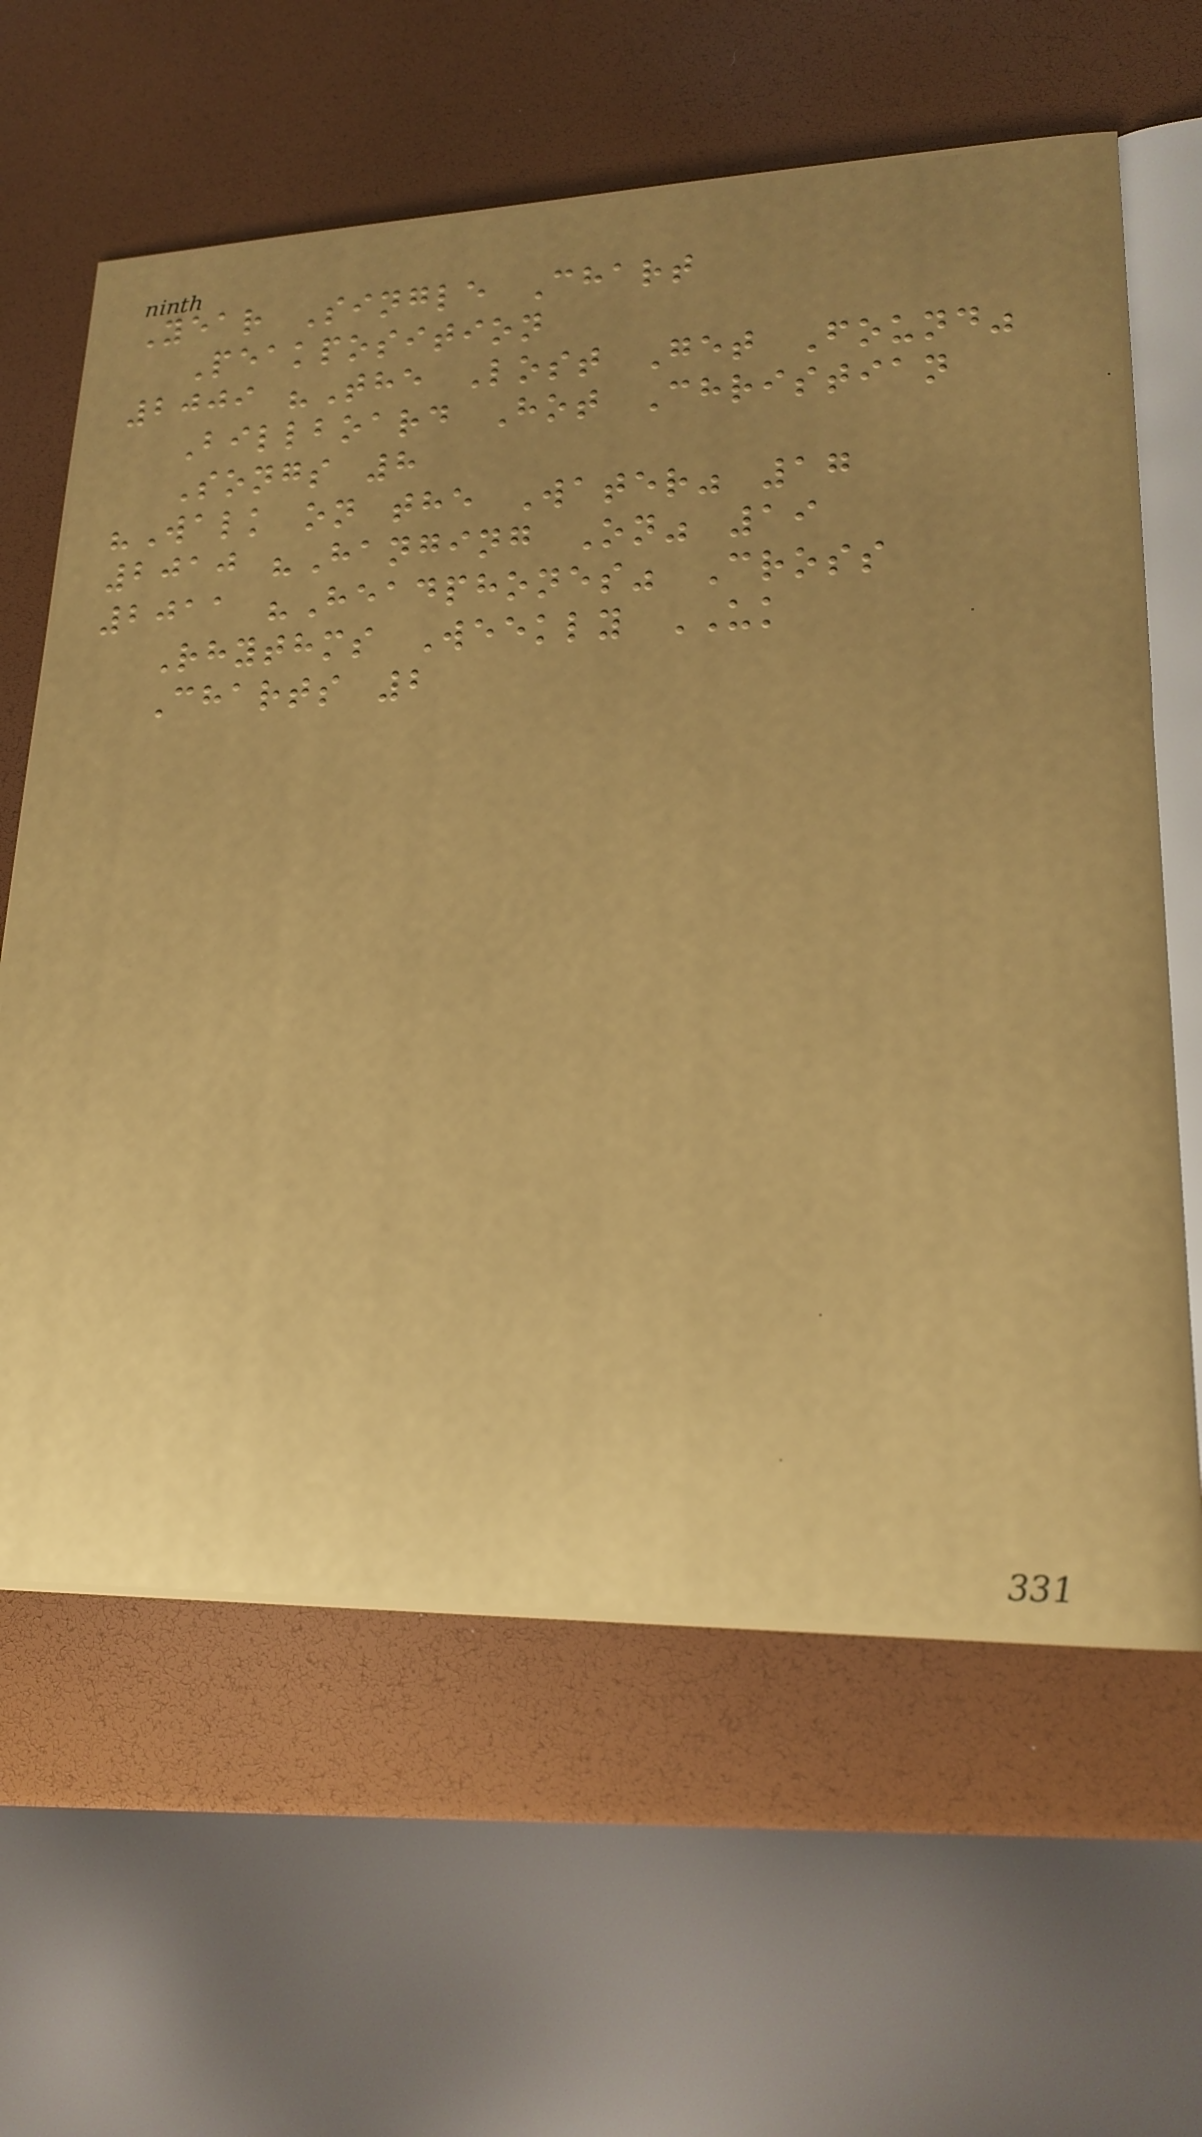Year Single Chart
Peakposition
2009 "The Lost Get Found"
Billboard Hot Christian
Songs 8
"Walk on the Water" 17
2010 "Hanging On" 19
2011 "Headphones" Cross
Rhythms Weekly UK
Charts 2
